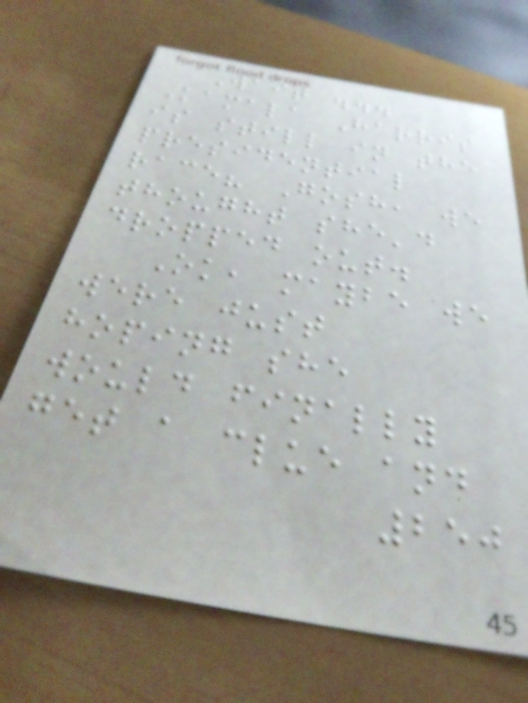Wait ...
Kamala Harris
is still in the
presidential
race? Gosh, we
thought she'd
dropped out.
Ok, maybe we
were just
hoping she
would finally
get a clue and
250
